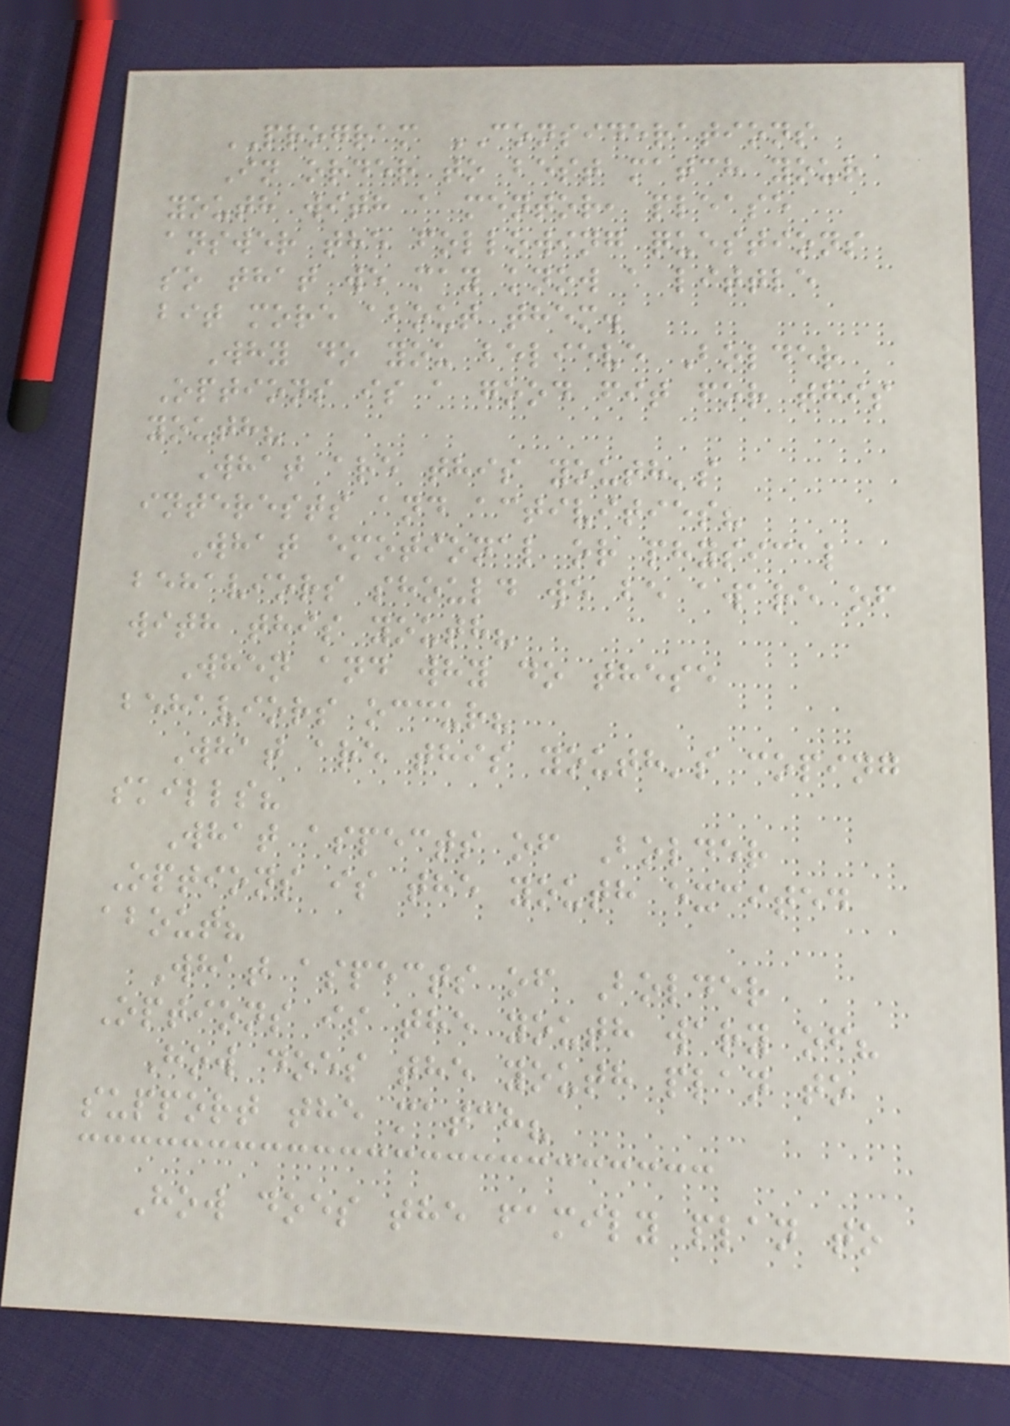PROGRAM CONSIDERATIONS
In order to best match your
youth with a mentor, please
answer the following questions
so that we may know a little
bit more about them.
Why do you believe Bolder
Options is a good fit for this
youth?
What are this youth's
interests and activities?
What emotional or physical
behaviors should we be aware of
with this youth?
When and why do these
behaviors occur?
What are this youth's coping
skills?
What aspects of Bolder
Options is the youth excited
about?
What aspects of Bolder
Options is the youth wary of?
How does the youth plan to
support the match?
How does the family plan to
